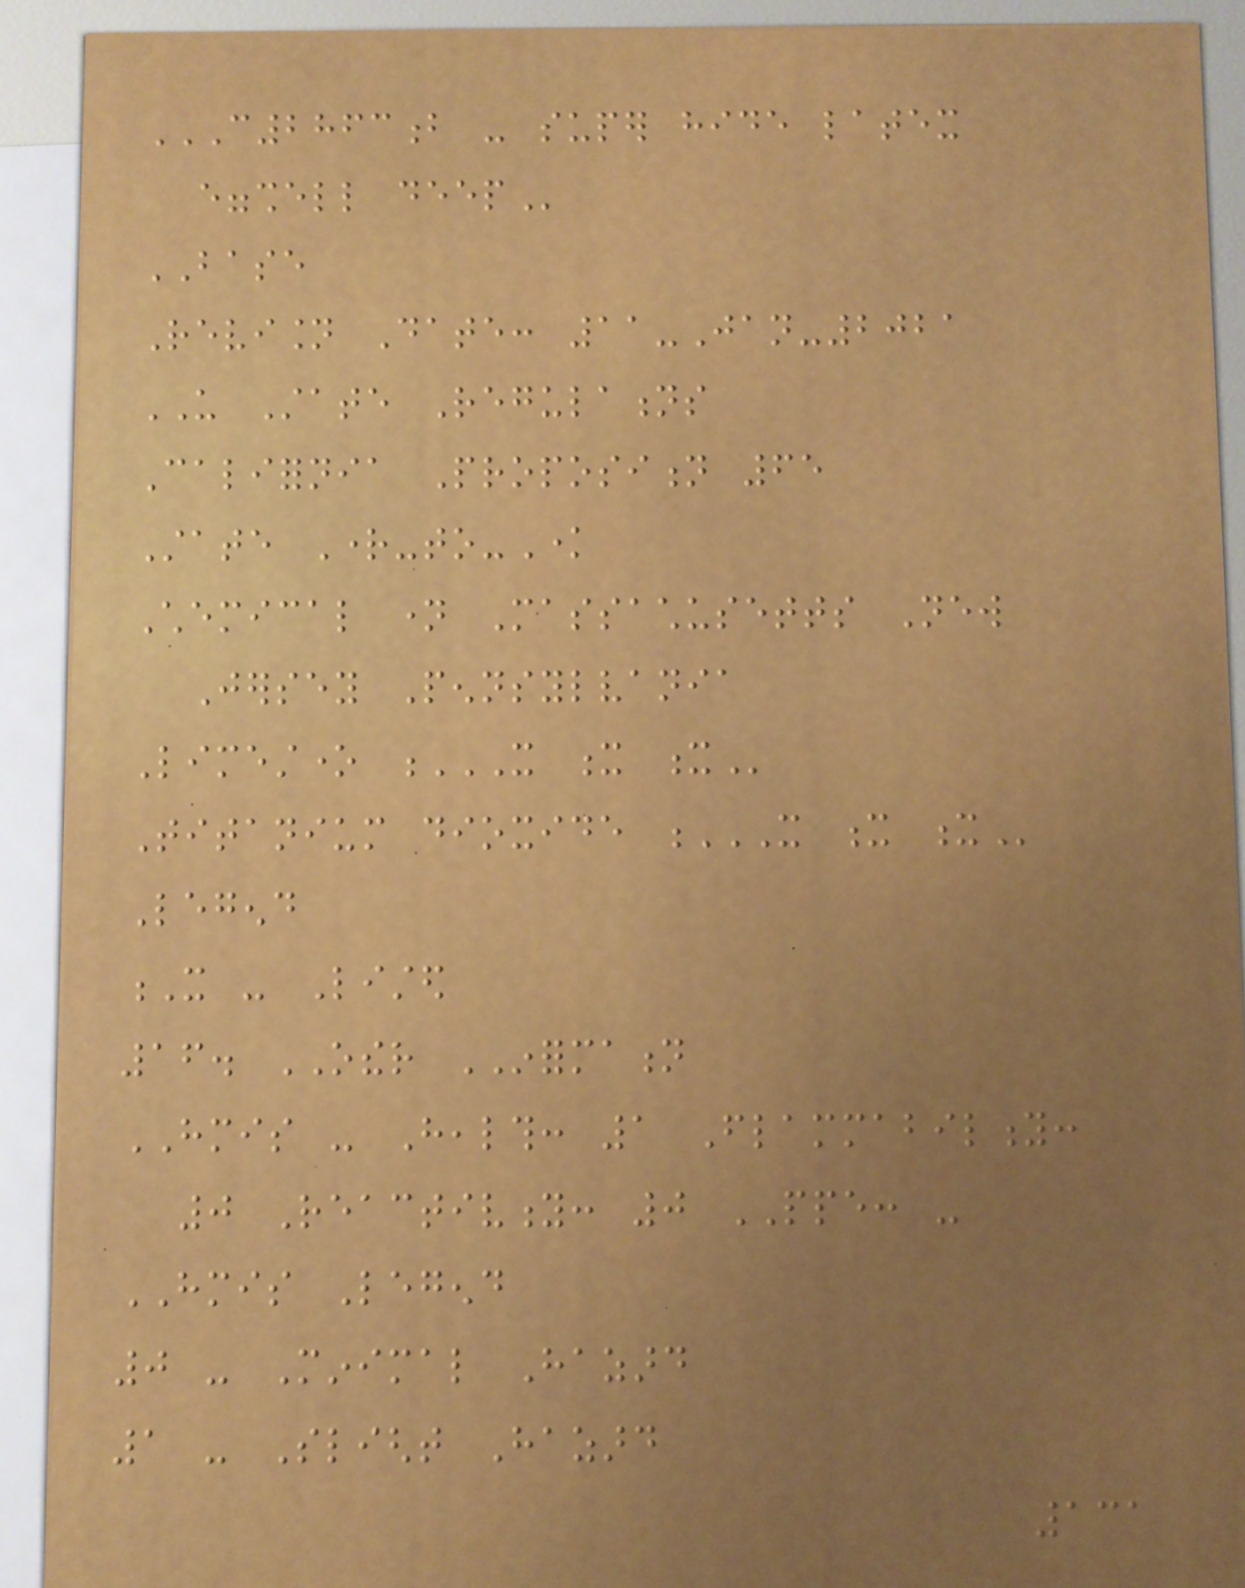C2863B - SUPER HIDE LATEX
EGGSHELL DEEP
BASE
Revision Date: 11-Jan-2021
US State Regulations
California Proposition 65
State Right-to-Know
Chemical name Massachusetts New
Jersey Pennsylvania
Limestone X X X
Titanium dioxide X X X
Legend
X - Listed
16. OTHER INFORMATION
HMIS - Health: 1 Flammability:
0 Reactivity: 0 PPE: -
HMIS Legend
0 - Minimal Hazard
1 - Slight Hazard
131
